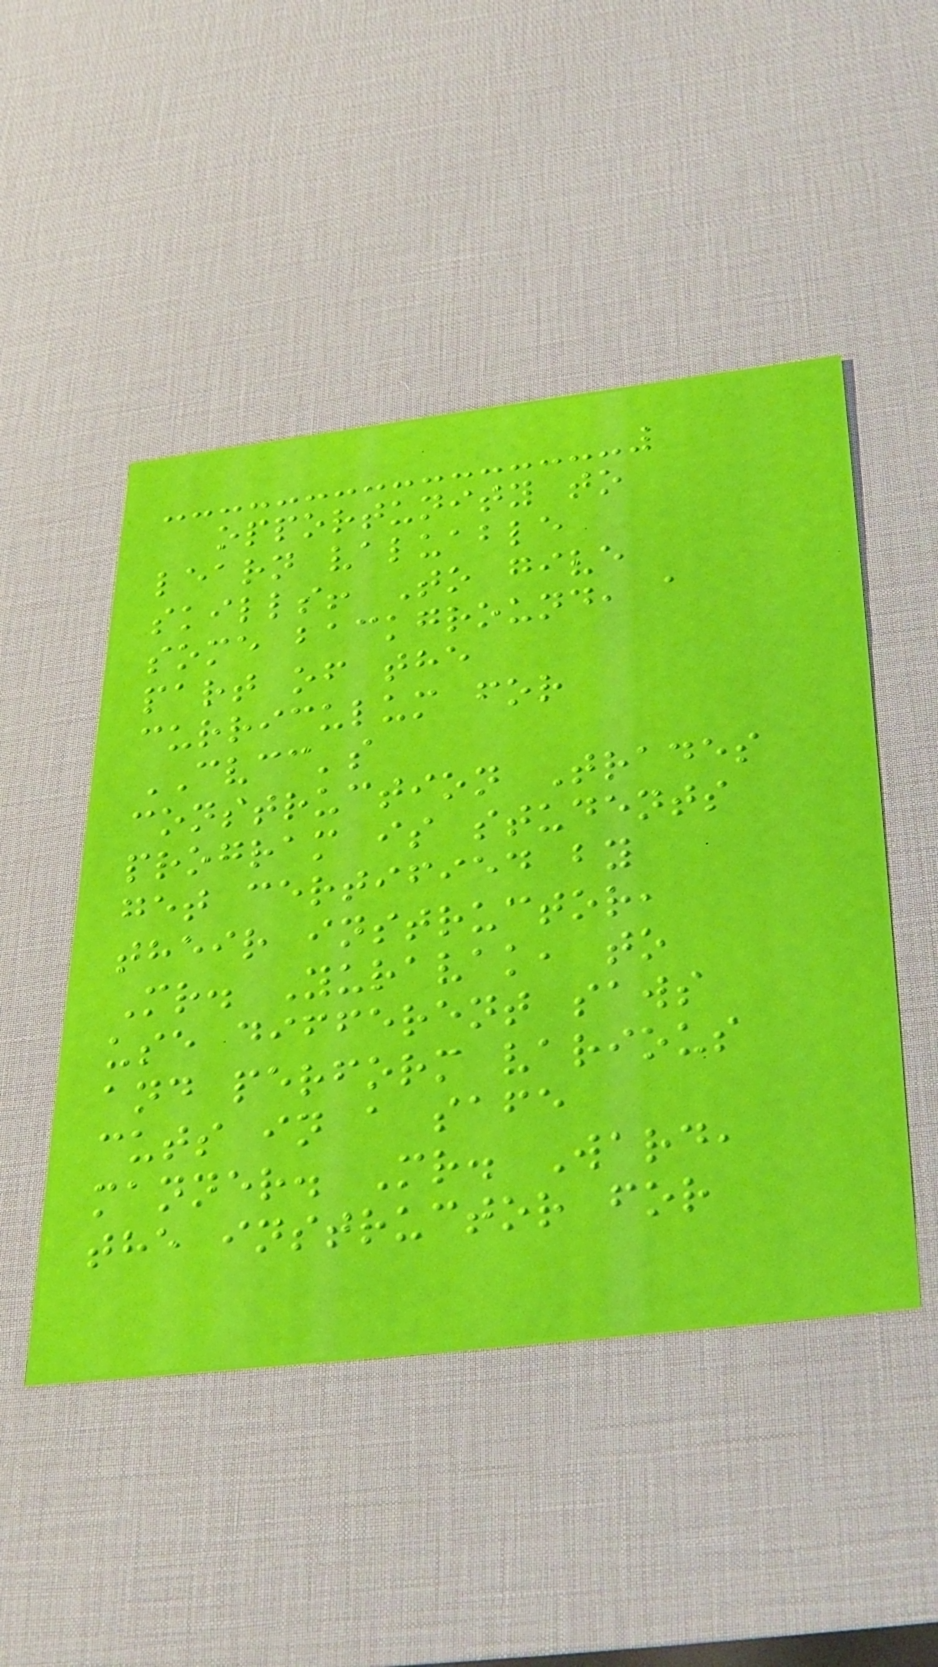opportunity to
learn valuable
skills! To give
some background, a
part of the
curriculum for
CVCC's
construction Trades
program is students
get certified by
their instructor,
Mr. Yuravak, to
use different saws
and perform various
cuts in a safe
manner. Mr. Ward,
the instructor for
